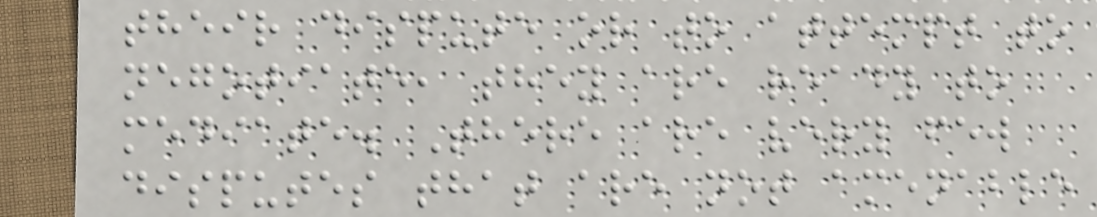their dispute or to attempt to
negotiate, they are ready to
mediate. There are very few
disputes that are not amenable
